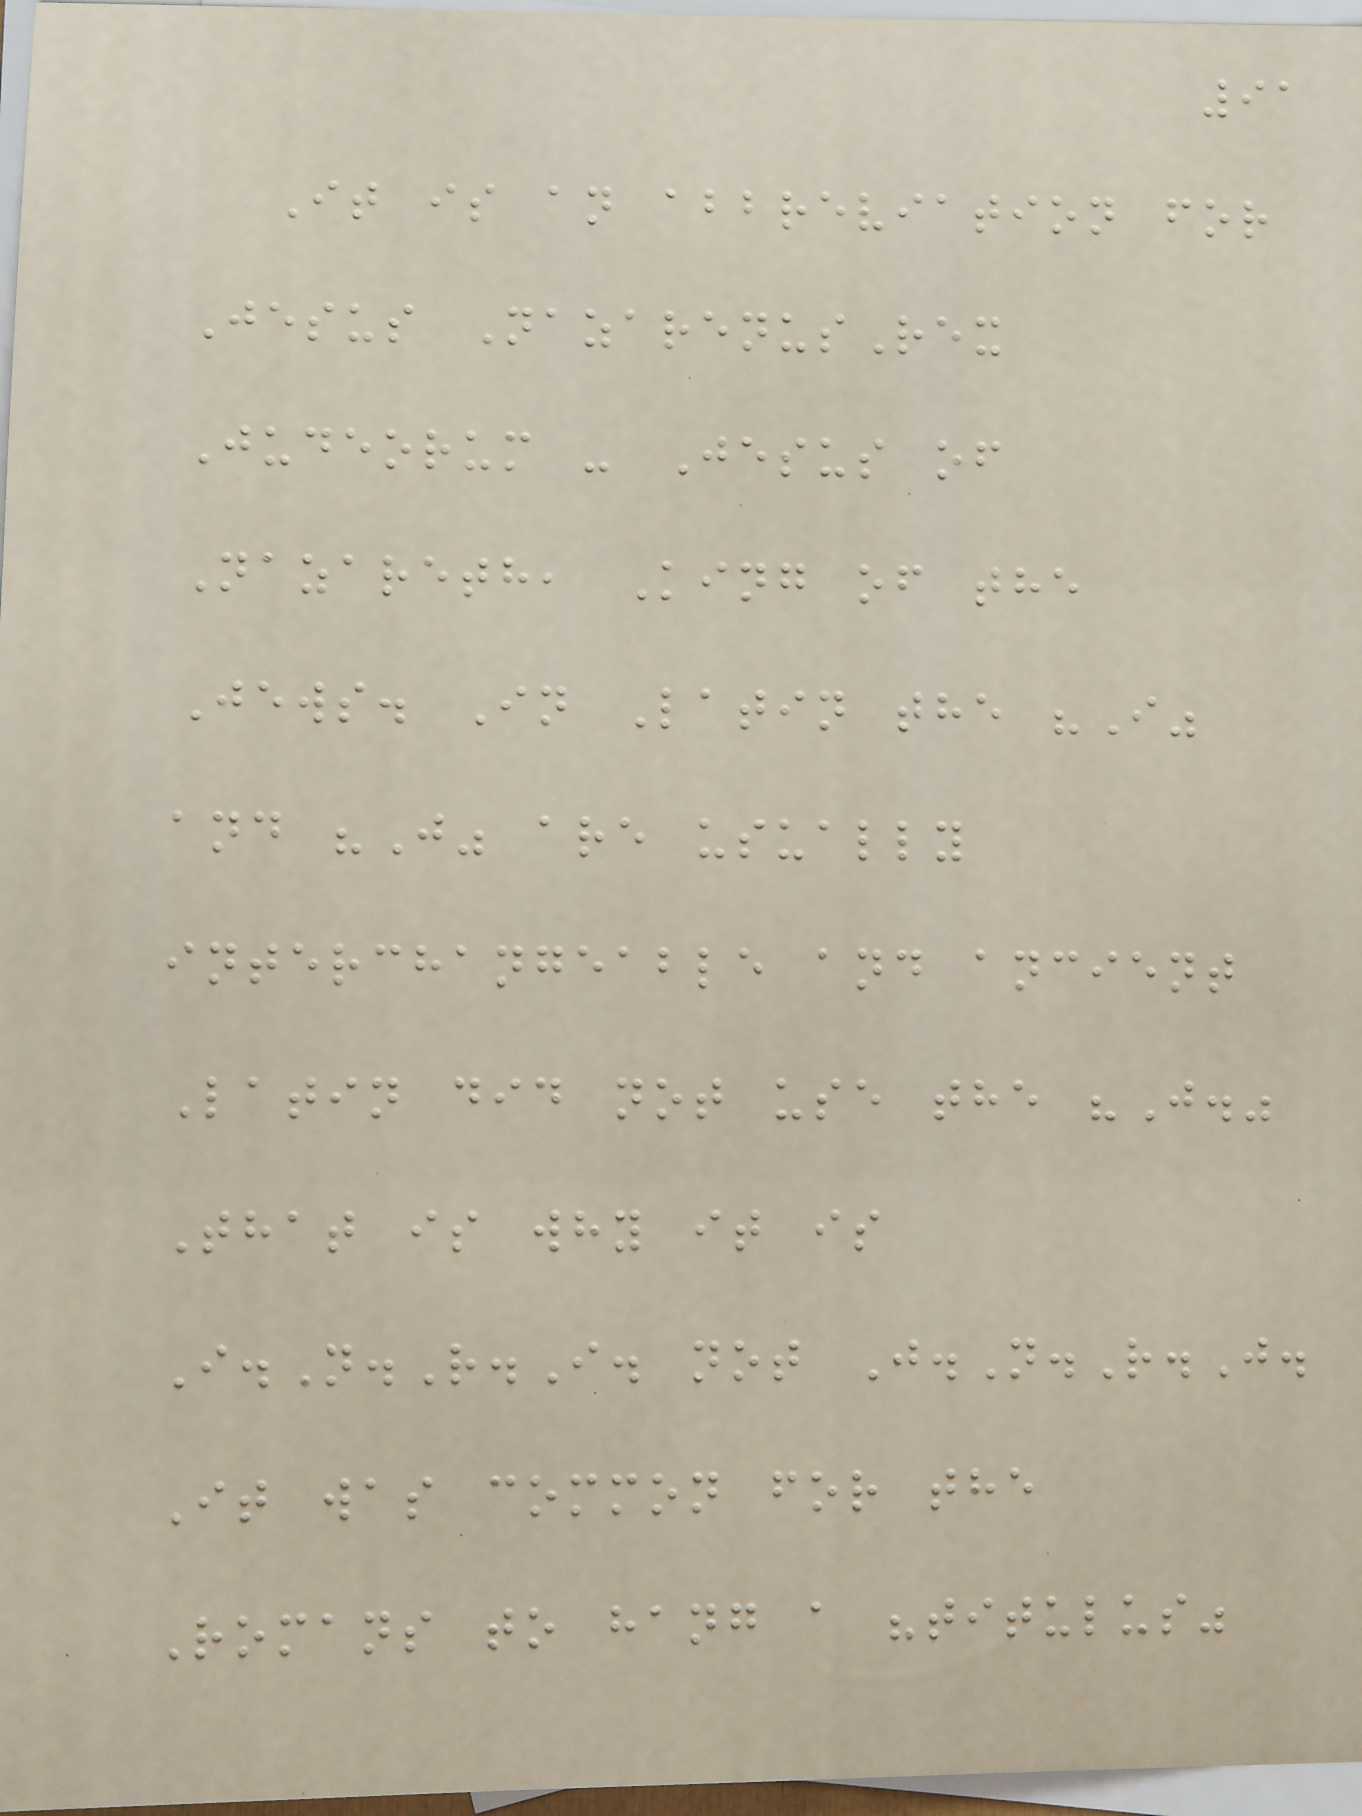91
It is an abbreviation for
Jesus NazarenusRex
Judeorum - Jesus of
Nazareth, King of the
Jews. In Latin the "I"
and "J" are usually
interchangeable and ancient
Latin did not use the "J."
That is why it is
I.N.R.I. not J.N.R.J.
It was common for the
Romans to hang a "titulus"
